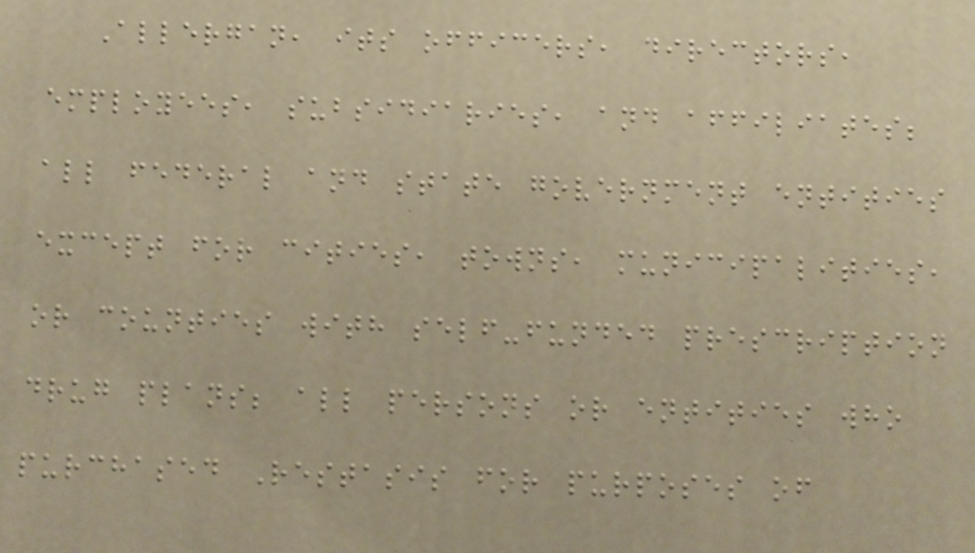Allergan, its officers, directors,
employees, subsidiaries, and affiliates;
all federal and state government entities
except for cities, towns, municipalities,
or counties with self-funded prescription
drug plans; all persons or entities who
purchased Restasis for purposes of
